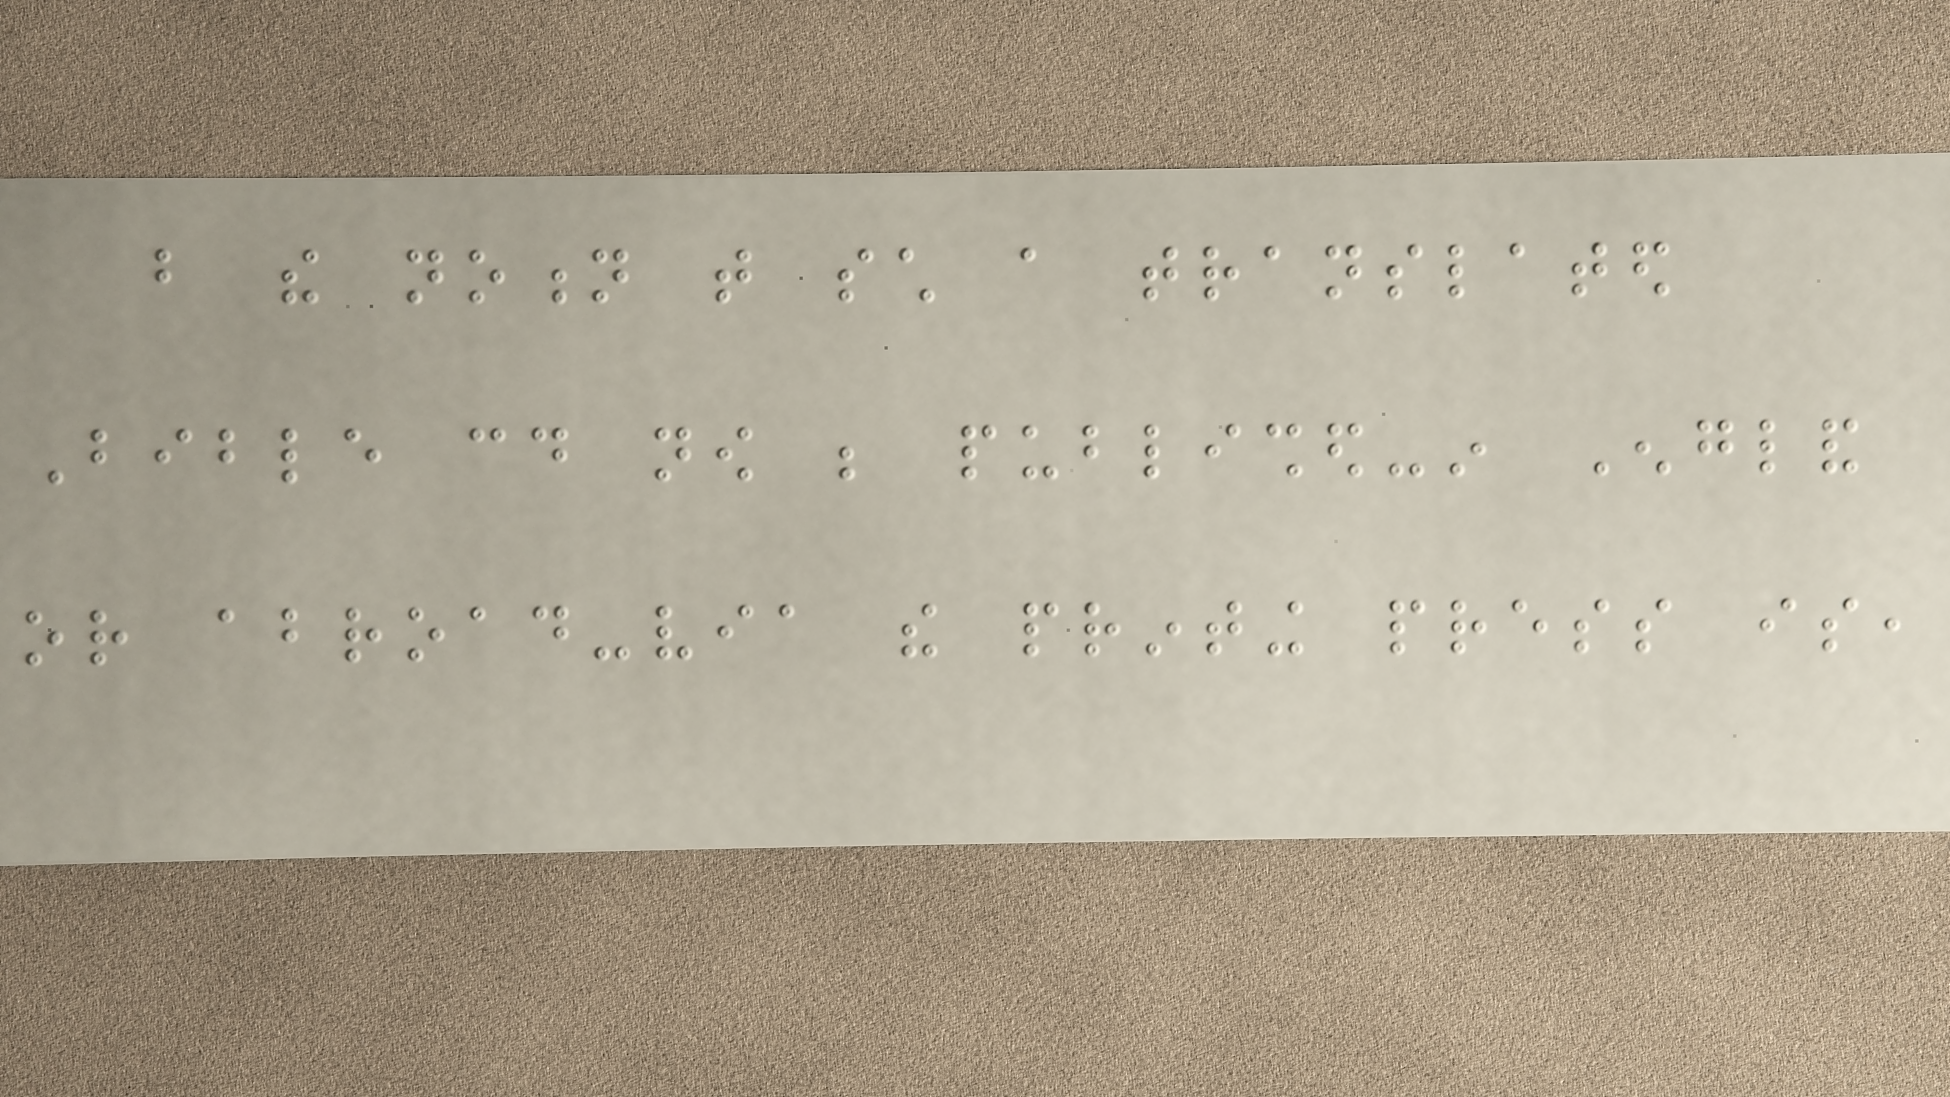but the notion that such a translated
Bible could now be published-in England
or abroad-via the printing press is,
